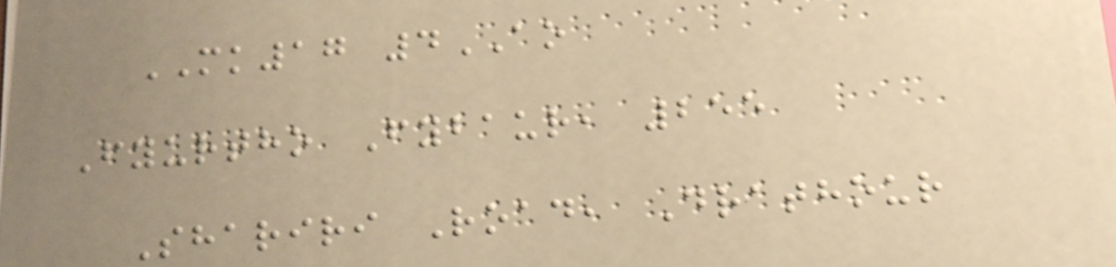MK17 4AO
Fyurtho Fybaur, 255
Shariri Road, Drathour
